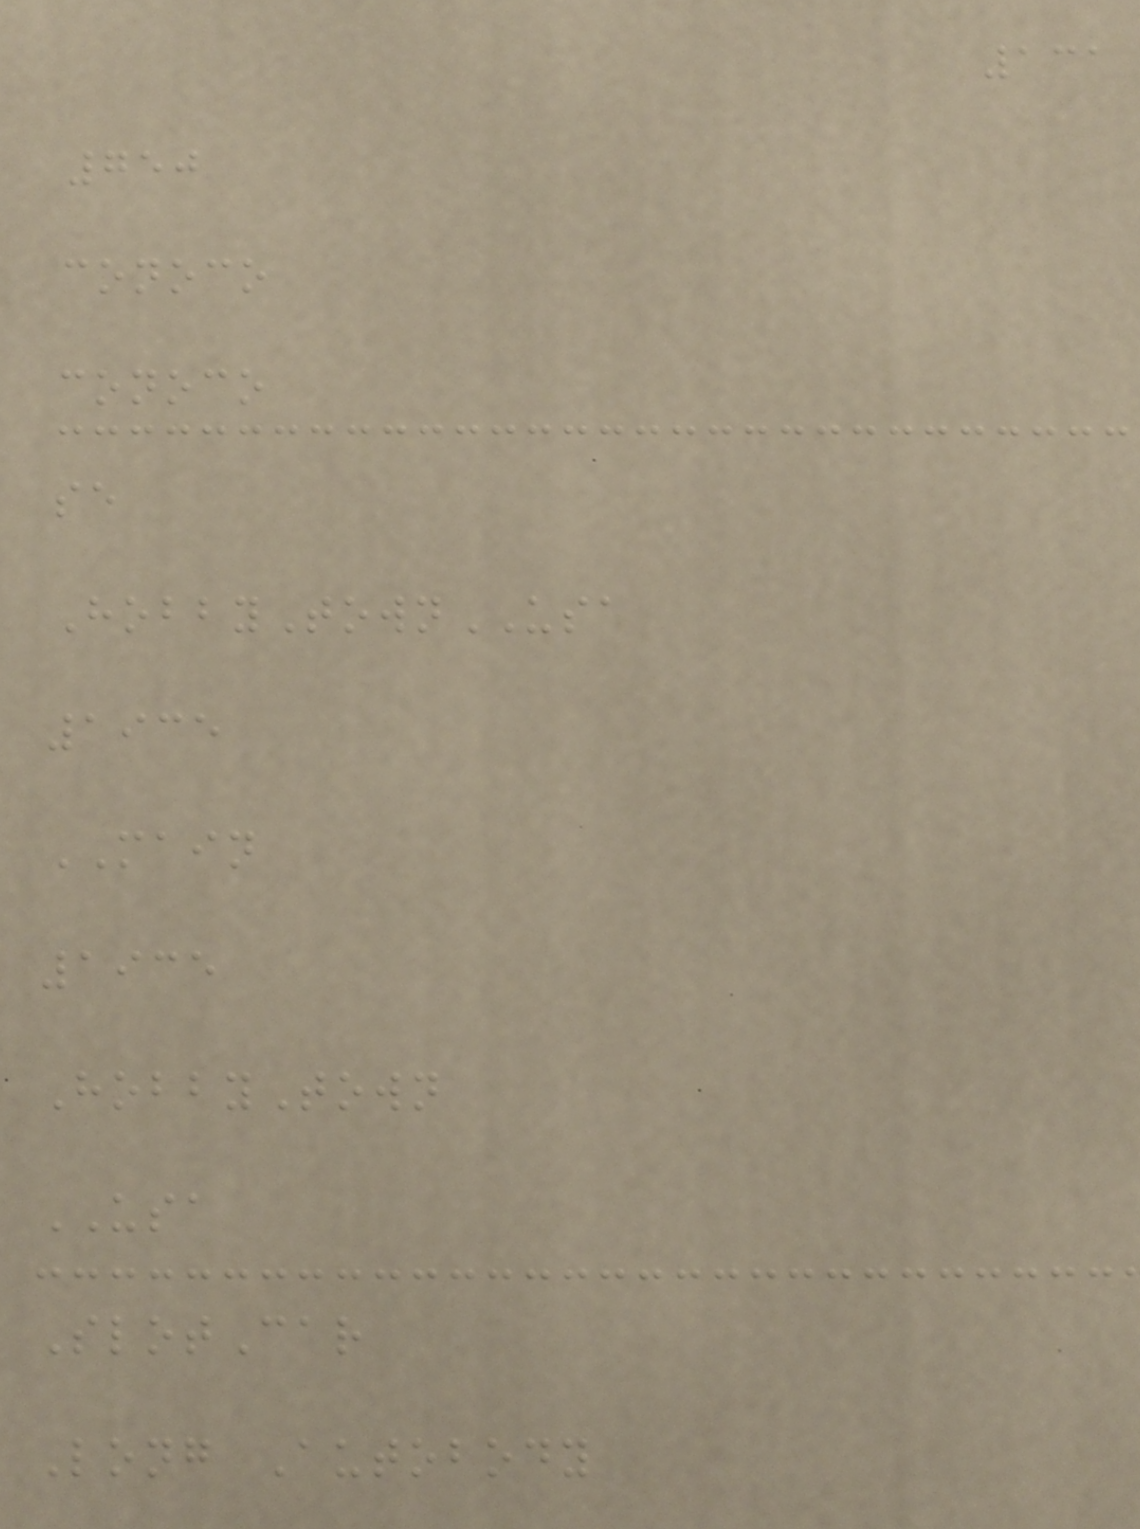131
750
conoco
conoco
se
HobbyTownUSA
1935
MAIN
1935
HobbyTown
USA
SlotCar
Long Autobody
